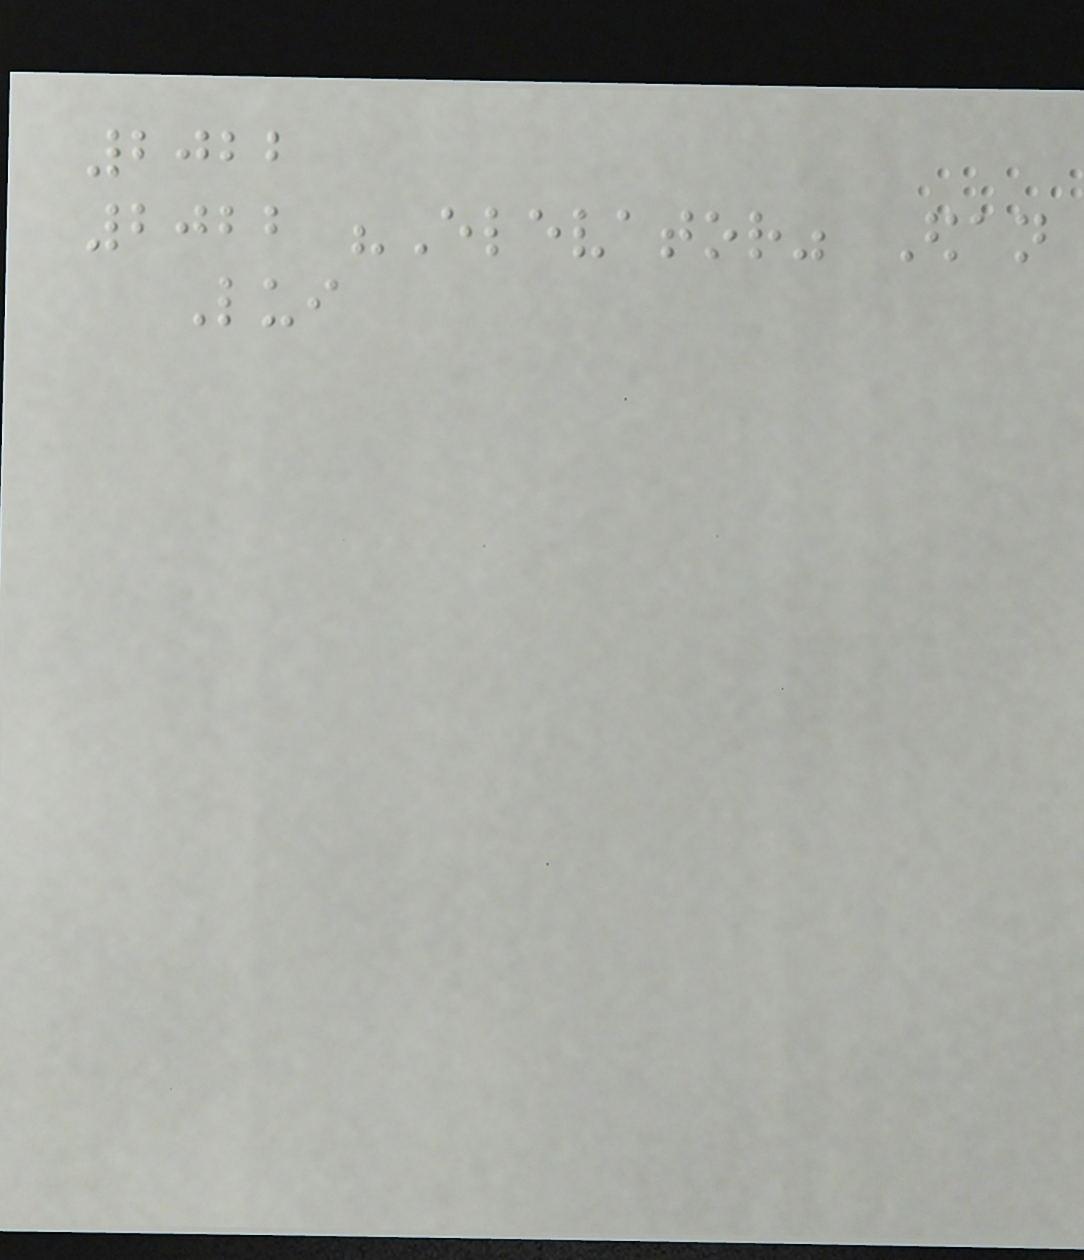2022
2022 "Elevator" Edan
Lui
